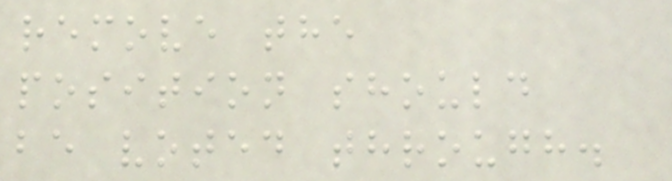remove the
position should
be voted through.
